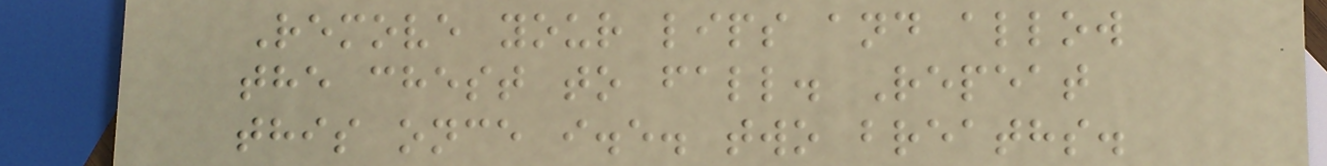Remove your lips and allow
the chest to fall. Repeat
this once i.e. two breaths.
